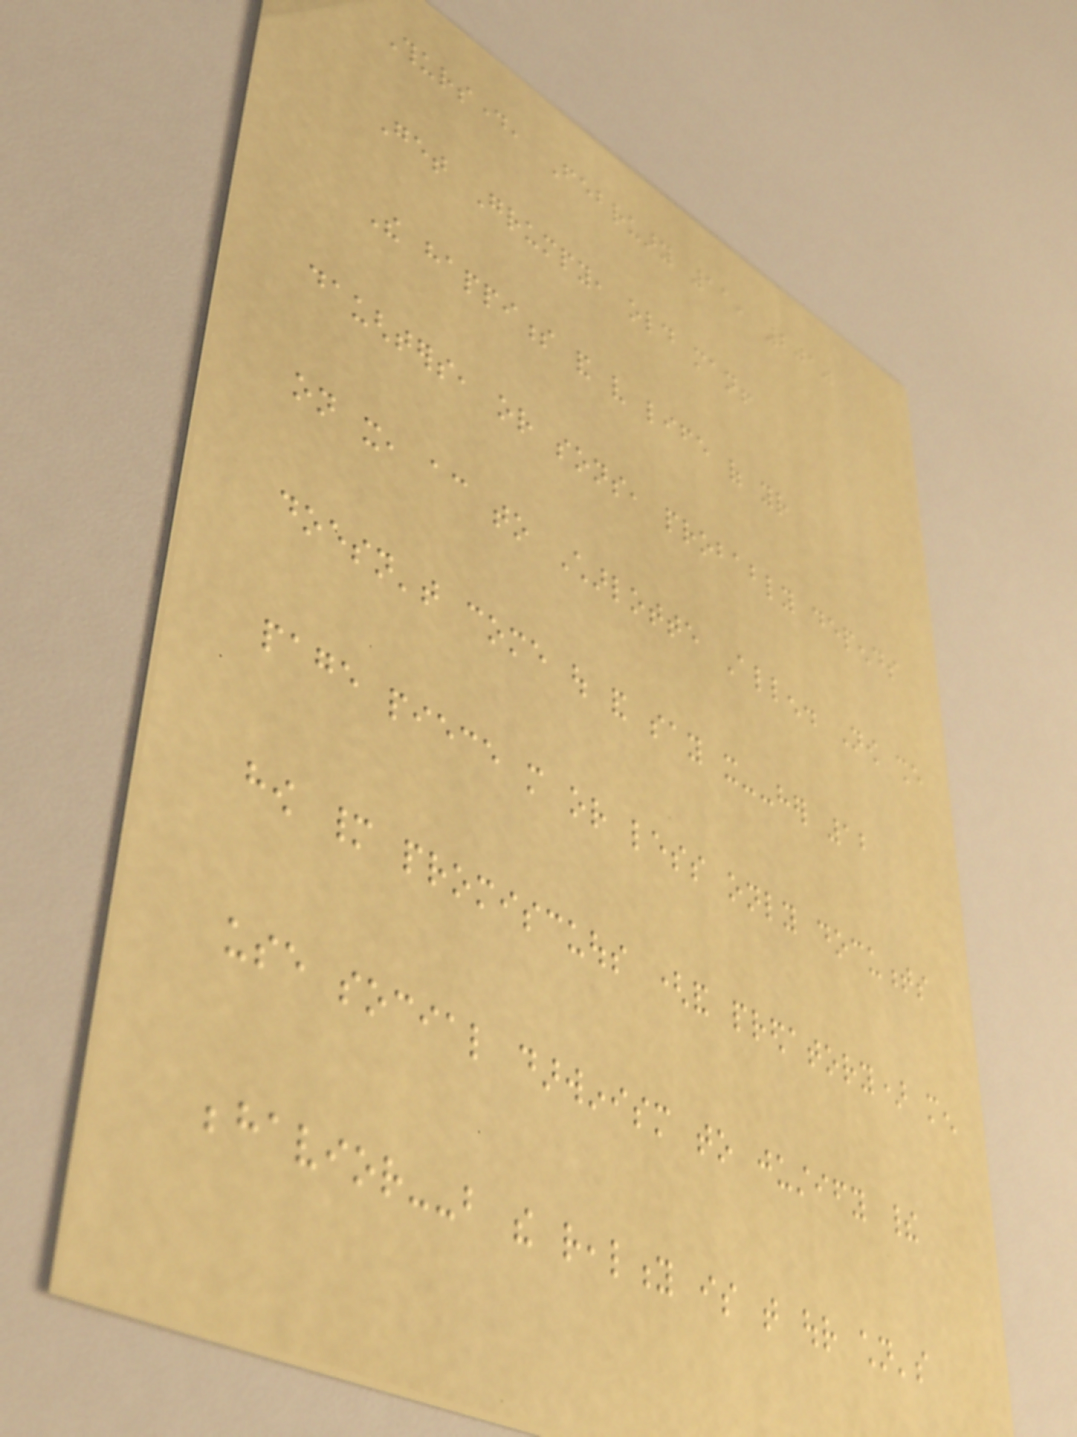Thursday, February 11, 2010
Get Grumpy, old man!
The happiness and very life of your
daughters, or sons, probably depends
on it, according to Charlotte Allen. Now she
doesn't come out and say it--her 12
page piece more or less only documents
how many promiscuous (and predatory) men
use social darwinism to justify their
behavior--but the reality is that our children's
